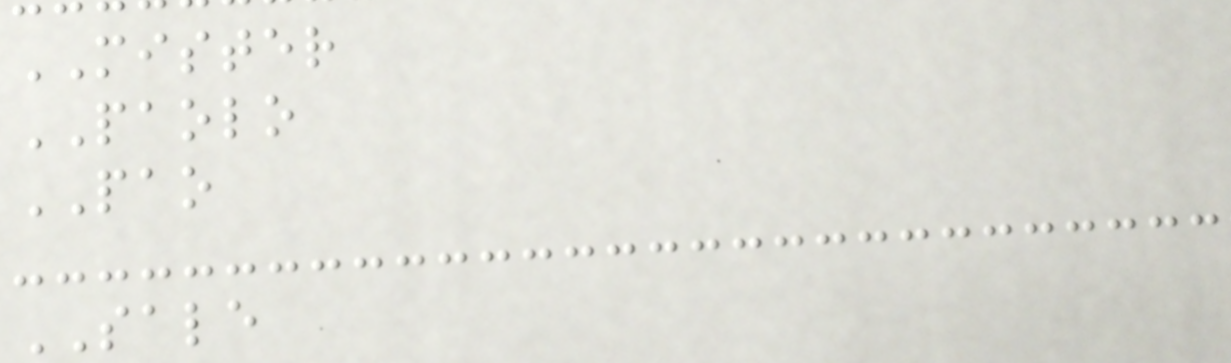MISTER
PAOLO
PAO
SALE
